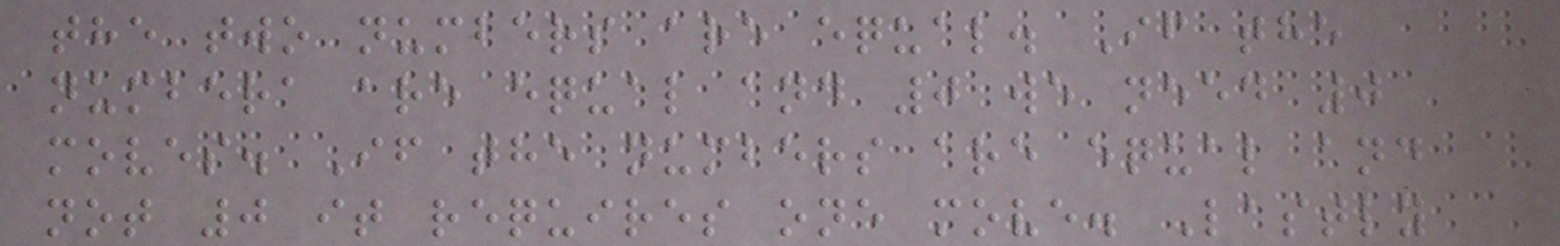the two numbers are equal. If the
numbera are equal and 0 we need 0
moves. If the numbers are equal and
not 0 it requires one move. Lastly
